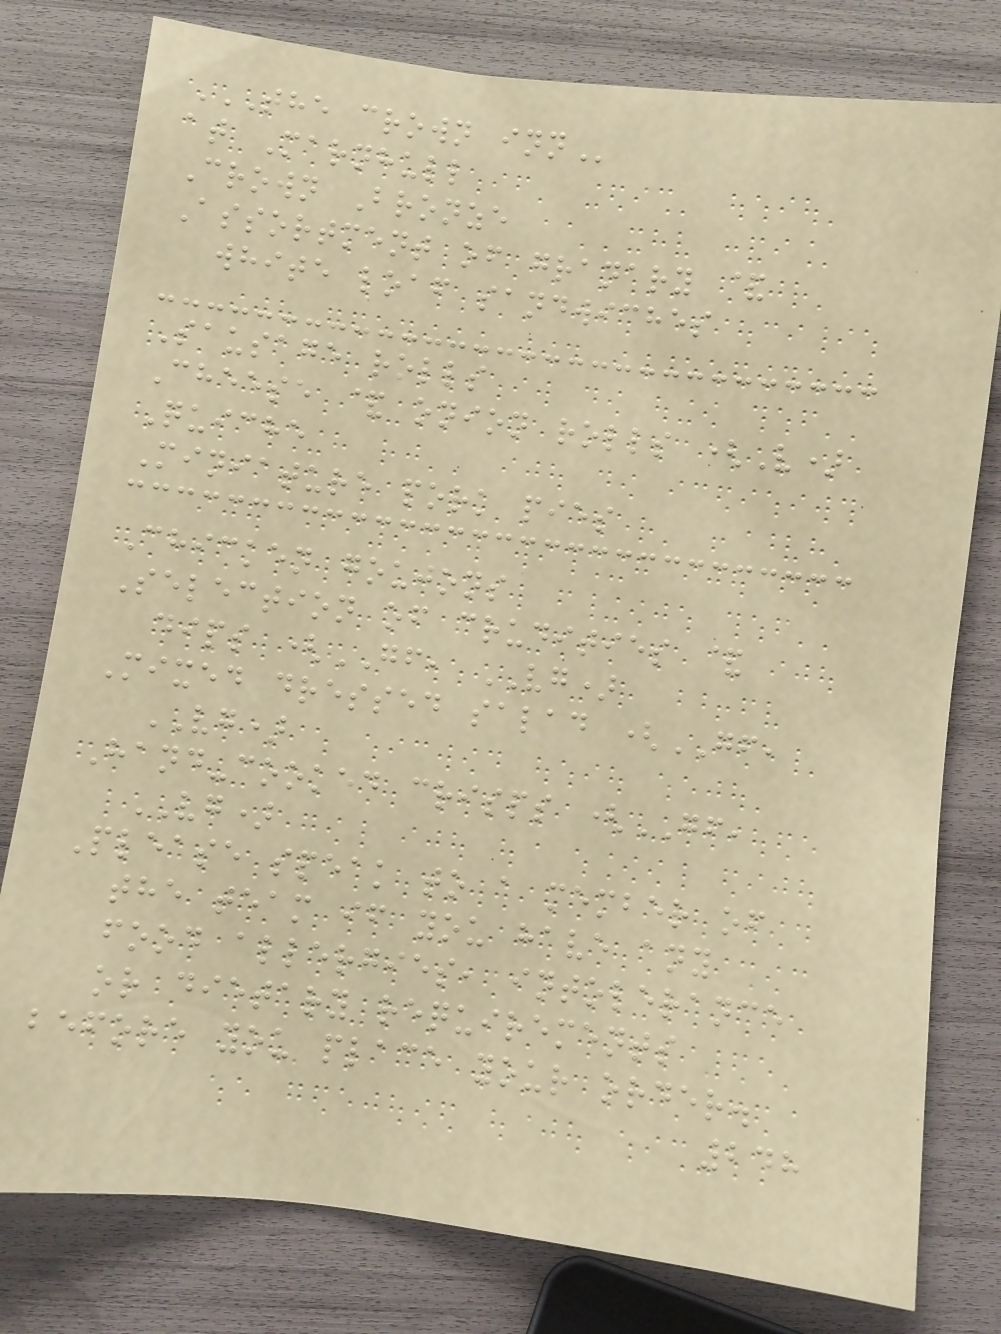THE CROWN INN
at Marnhull
Crown Bronze
Assortment of granary &
white loaf sandwiches
Sausage rolls
Cheese & onion rolls (V)
Quiche
Miniature pork pies
Chicken goujons
Selection of crudities &
dips (GF, VG)
Mixed dressed salad (GF,
VG)
Hand-cooked crisps (GF,
VG)
Please speak to a member of
the team if you have any
food allergies, intolerance
or dietary requirements
before you place your order.
248
